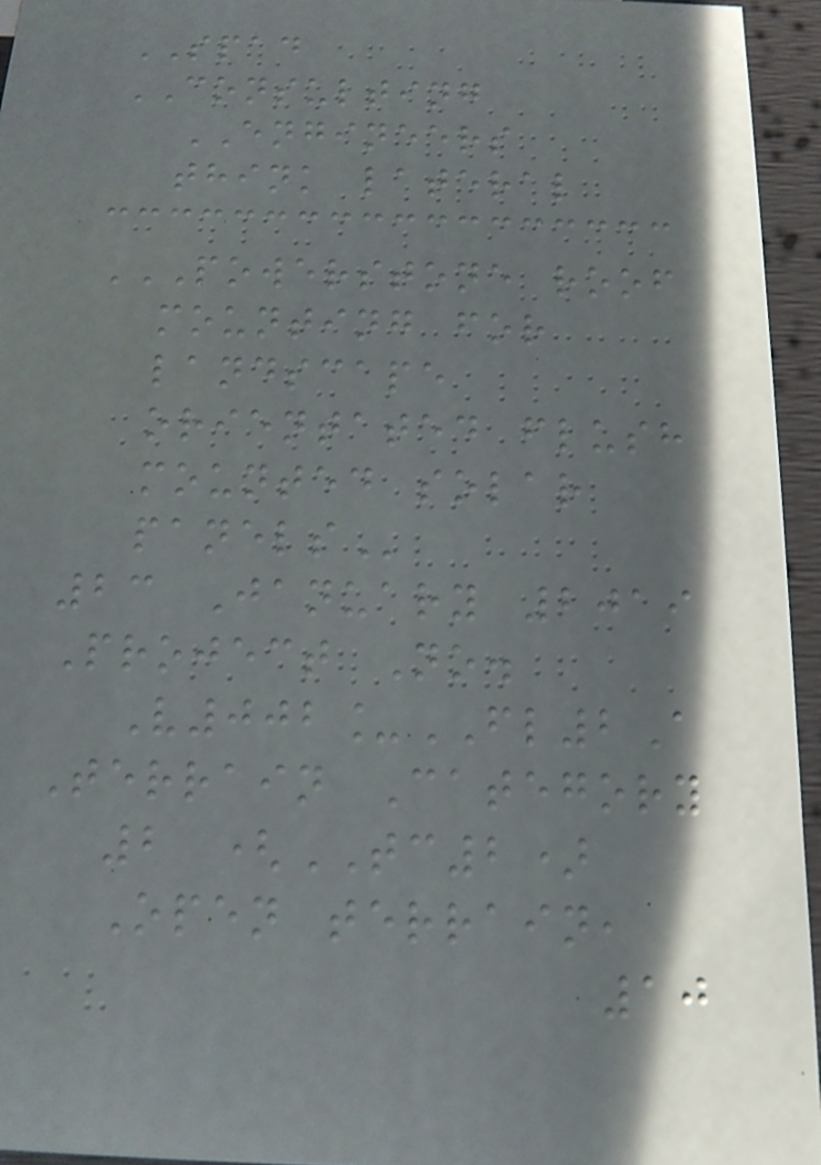SPAD
CONSULTING
ENGINEERS
think lateral
POWERSTONE ROOF
MOUNTING FOR
LANDSCAPE
ORIENTATED FLUSH
MOUNTED SOLAR
PANELS
23 January 2019
Project No.
V002_FL2A
Terrain Category
2 (TC2)
Open terrain,
10
